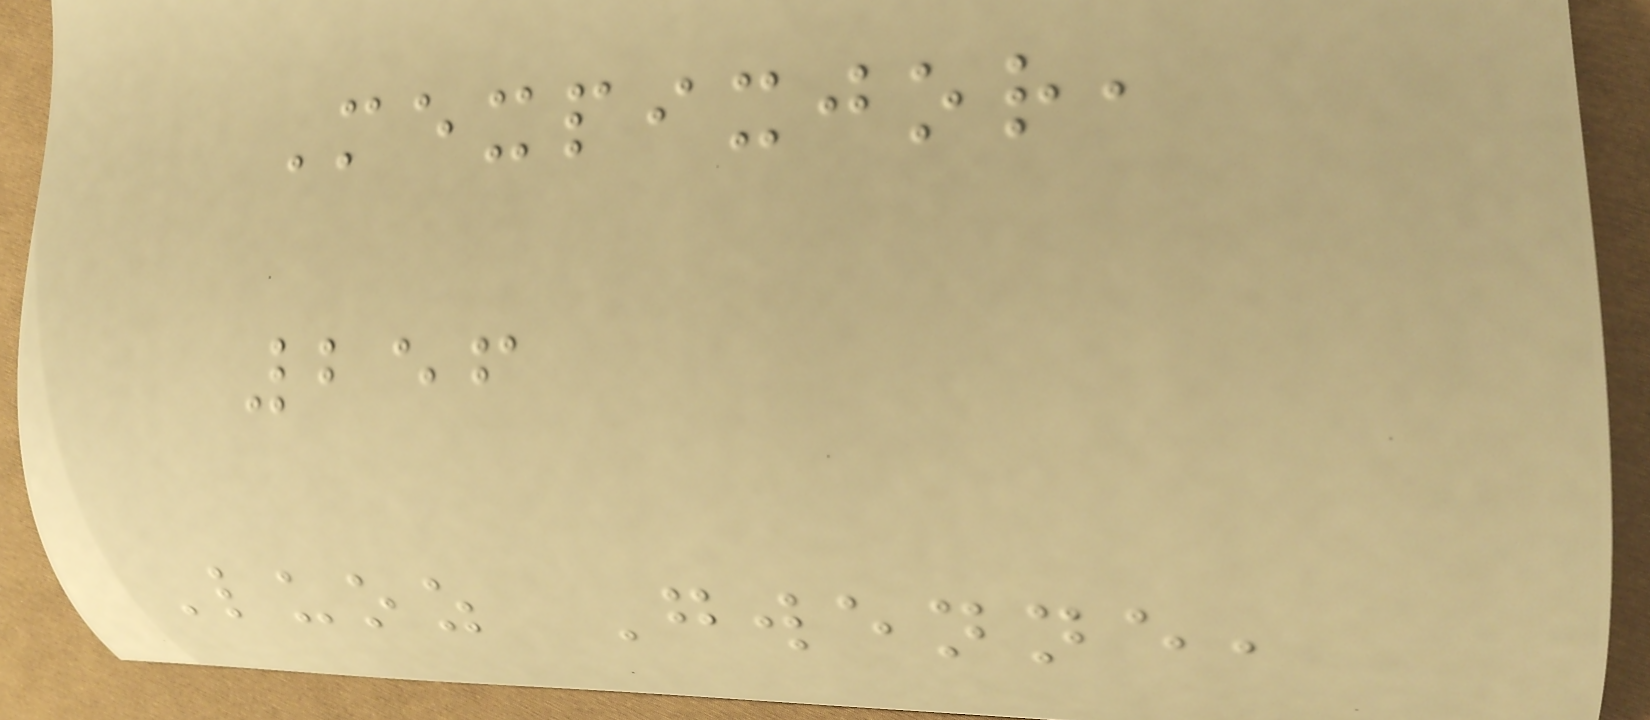Mexpixjor,
256
Luoz Gwenne,
